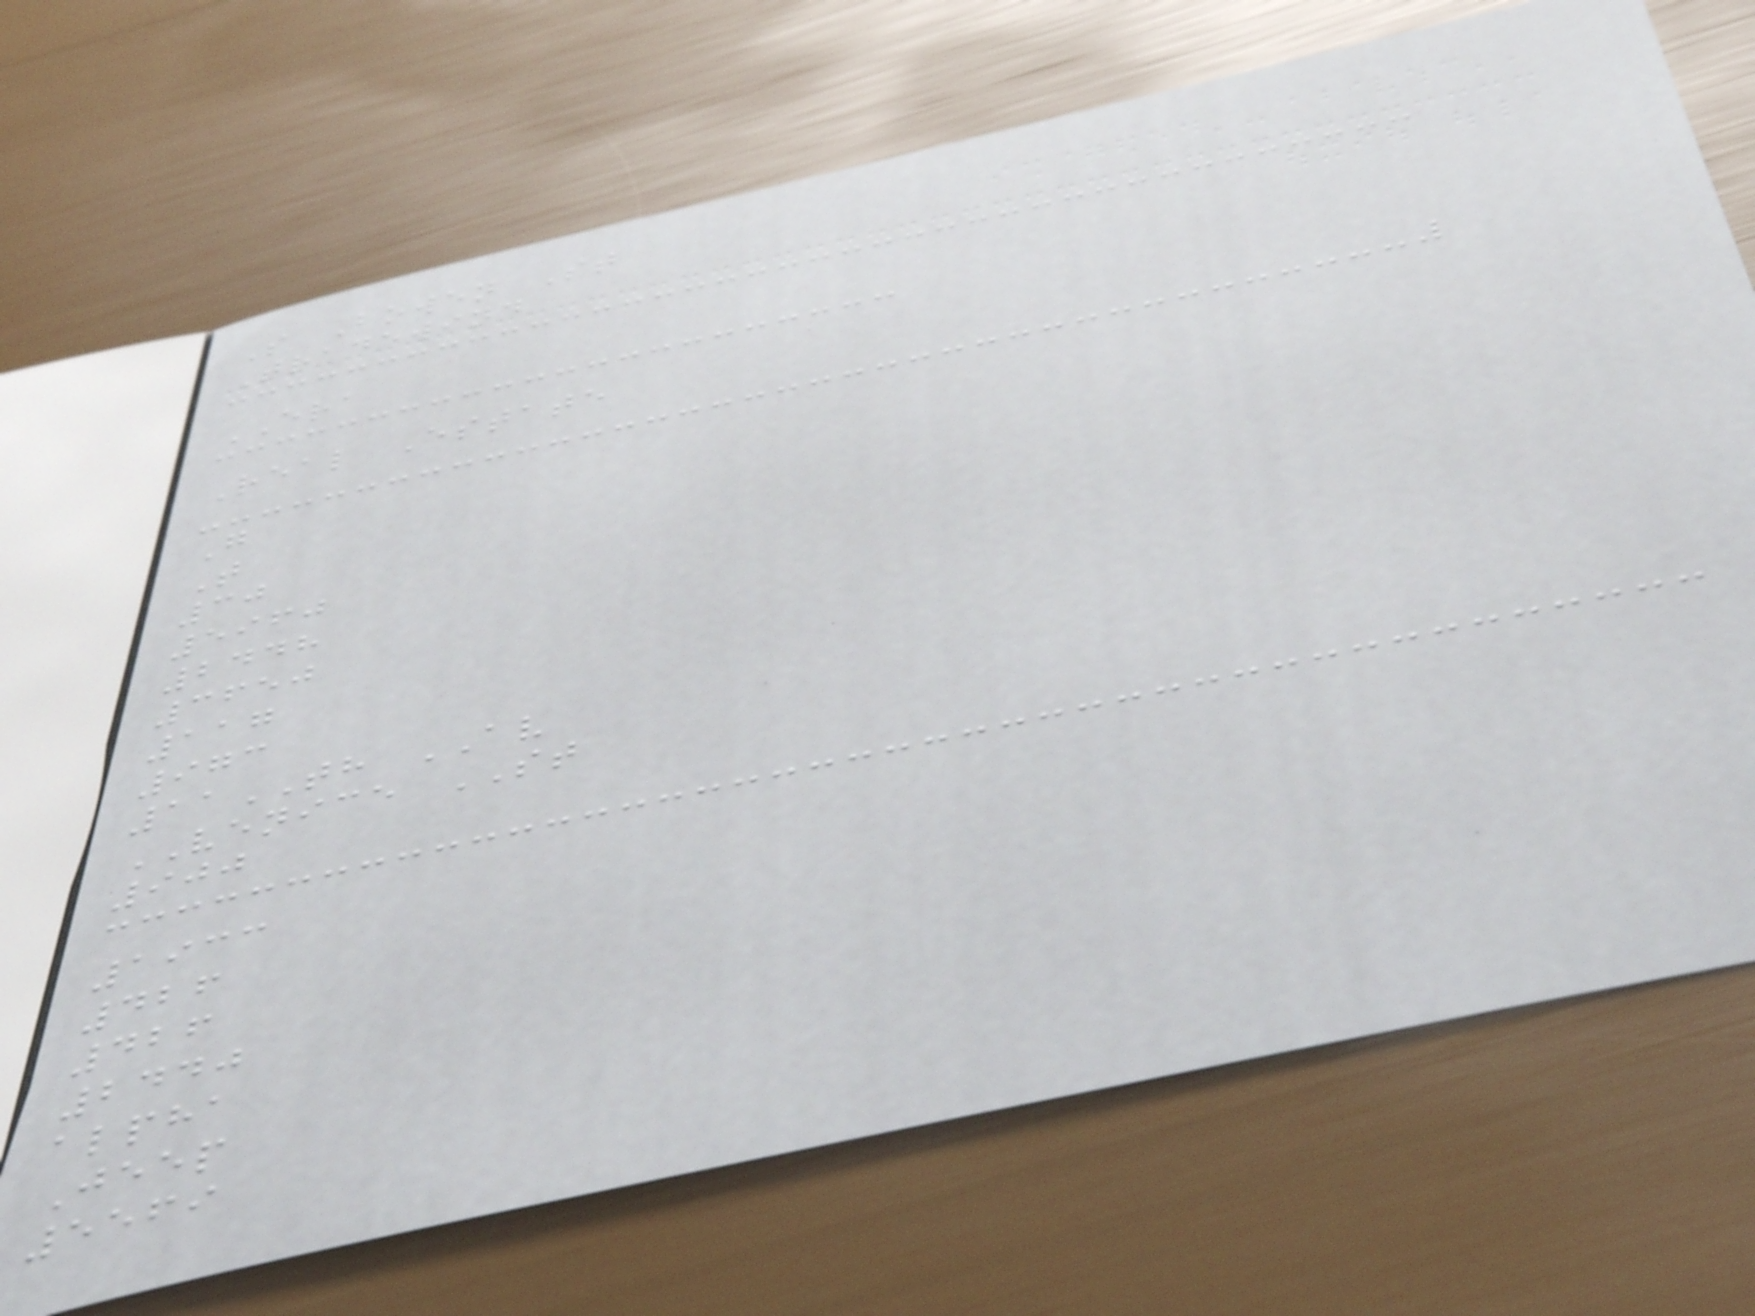S Bowen St
Tradewind
ERA
Real Estate
G
T
30
5960
2448
3650
117
973
11TH AV
VENICE ST
900
1933
426
426
2440
alpha
Jeep
5569
